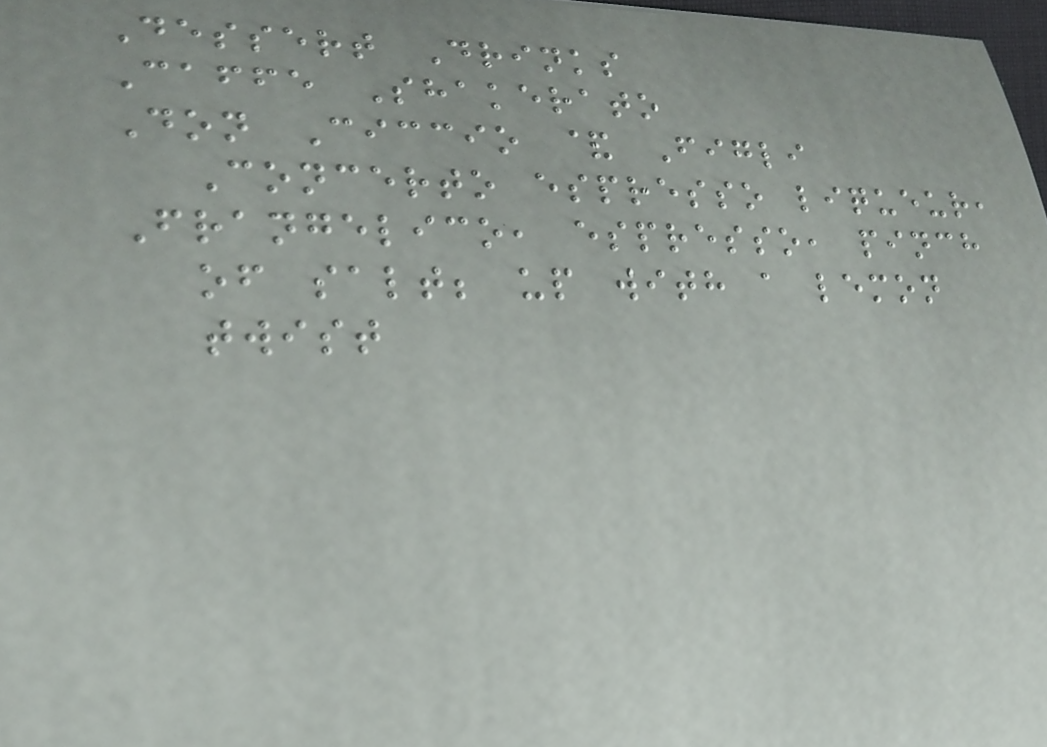Dessert Drinks
Caffe Shakerato
Don Ciccio & Figli
Concerto espresso liqueur,
Frangelico, espresso, pinch
of salt; up with a lemon
twist
